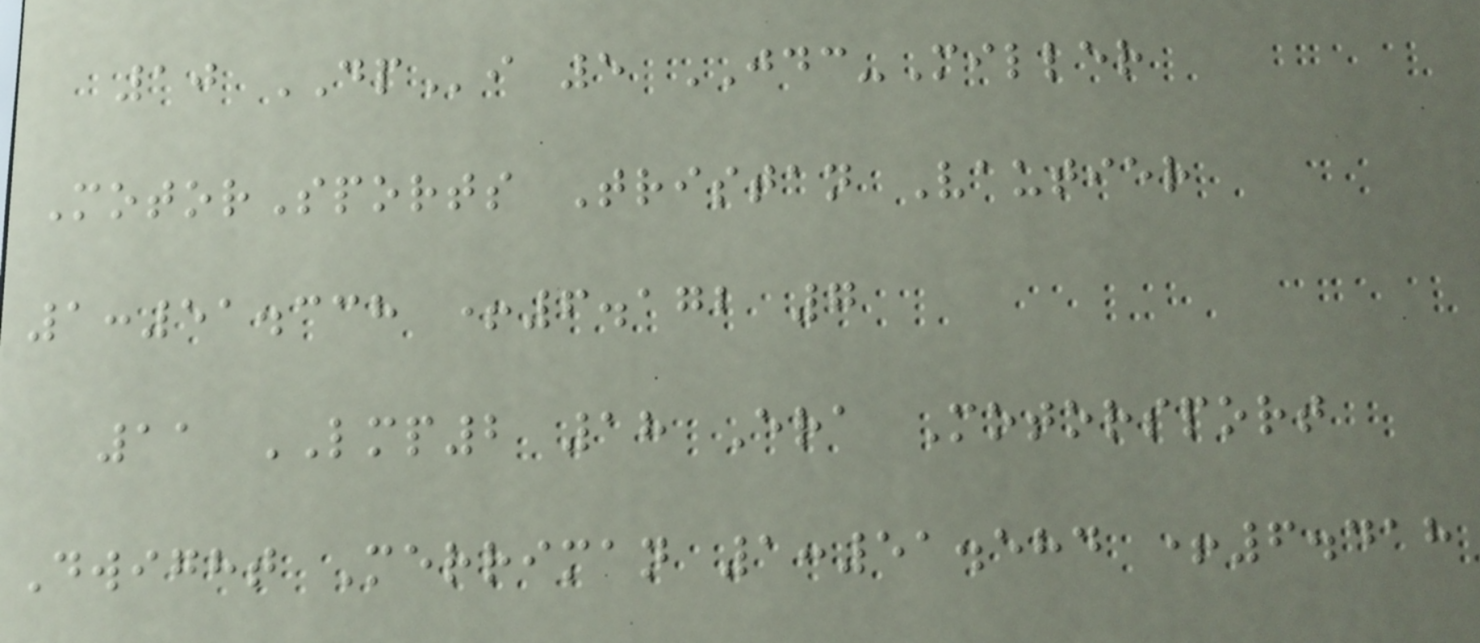10 DPi 5 JDC-Miller
MotorSports Tristan Vautier
1:51.338 +6.172 7
11 LMP2 18 Era Motorsport
Dwight Merriman 1:51.584 +6.418
